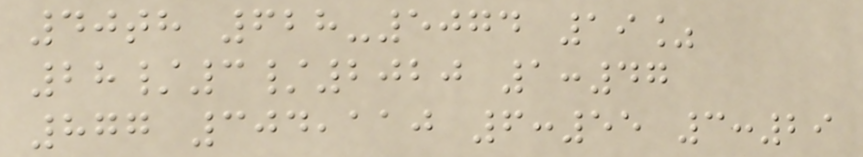40th 628-5074 19%
28/3/2020 1:47
877 304,110 6:55 3:29
